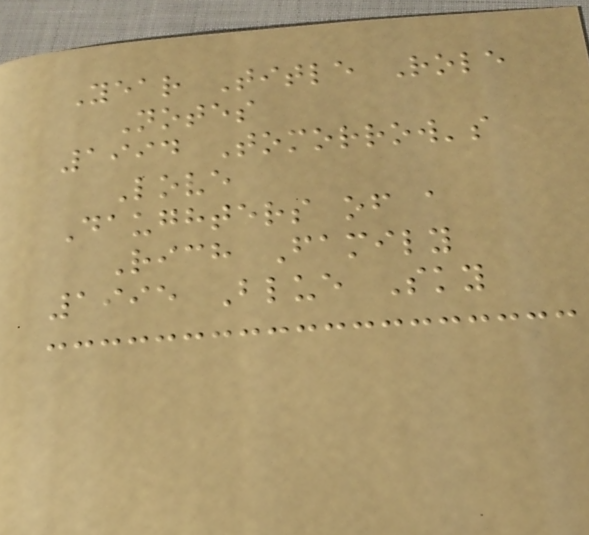Year Title Role
Notes
1994 Tomorrow's
Love
Daughters of a
Rich Family
1995 Blue Sky
